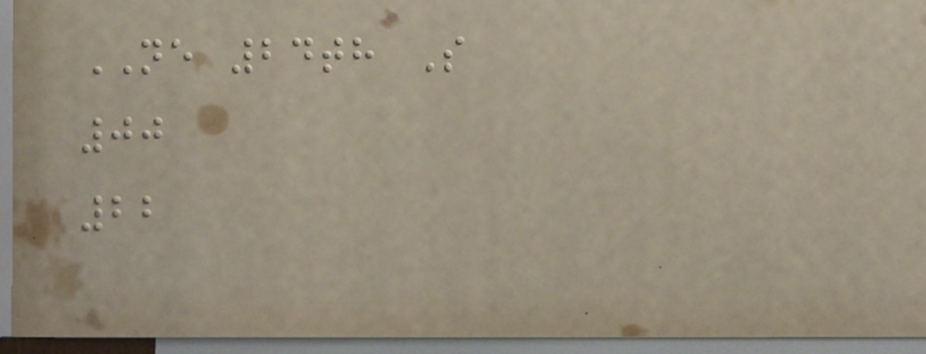NE 24th S
00
22
